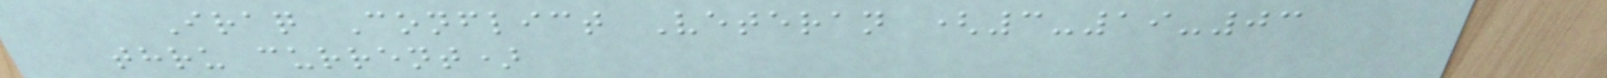Iraq Conflict Veteran (3-19-03
thru current)
